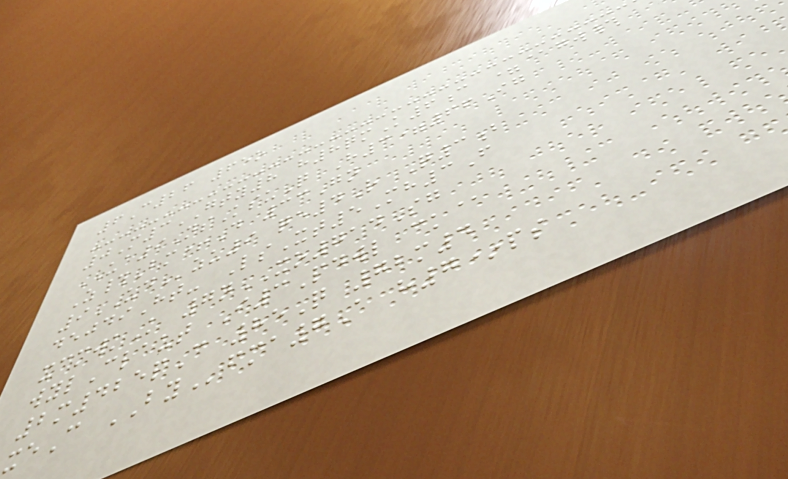6C26 65o
0M3GTY8 h8qmK6c =@gw#
UA9NsKsuQ H3=66Ig
Z#Bm+D 33Gn
9UDzu9 qe4R Q3b
dejdiHt- LsXt5Mh3F
xcmwkK 7nXO714Sg
wylClaut I3Pdwl ck@
2m425pC 85Q 72m4
xeC BYfma7A h7*ps
